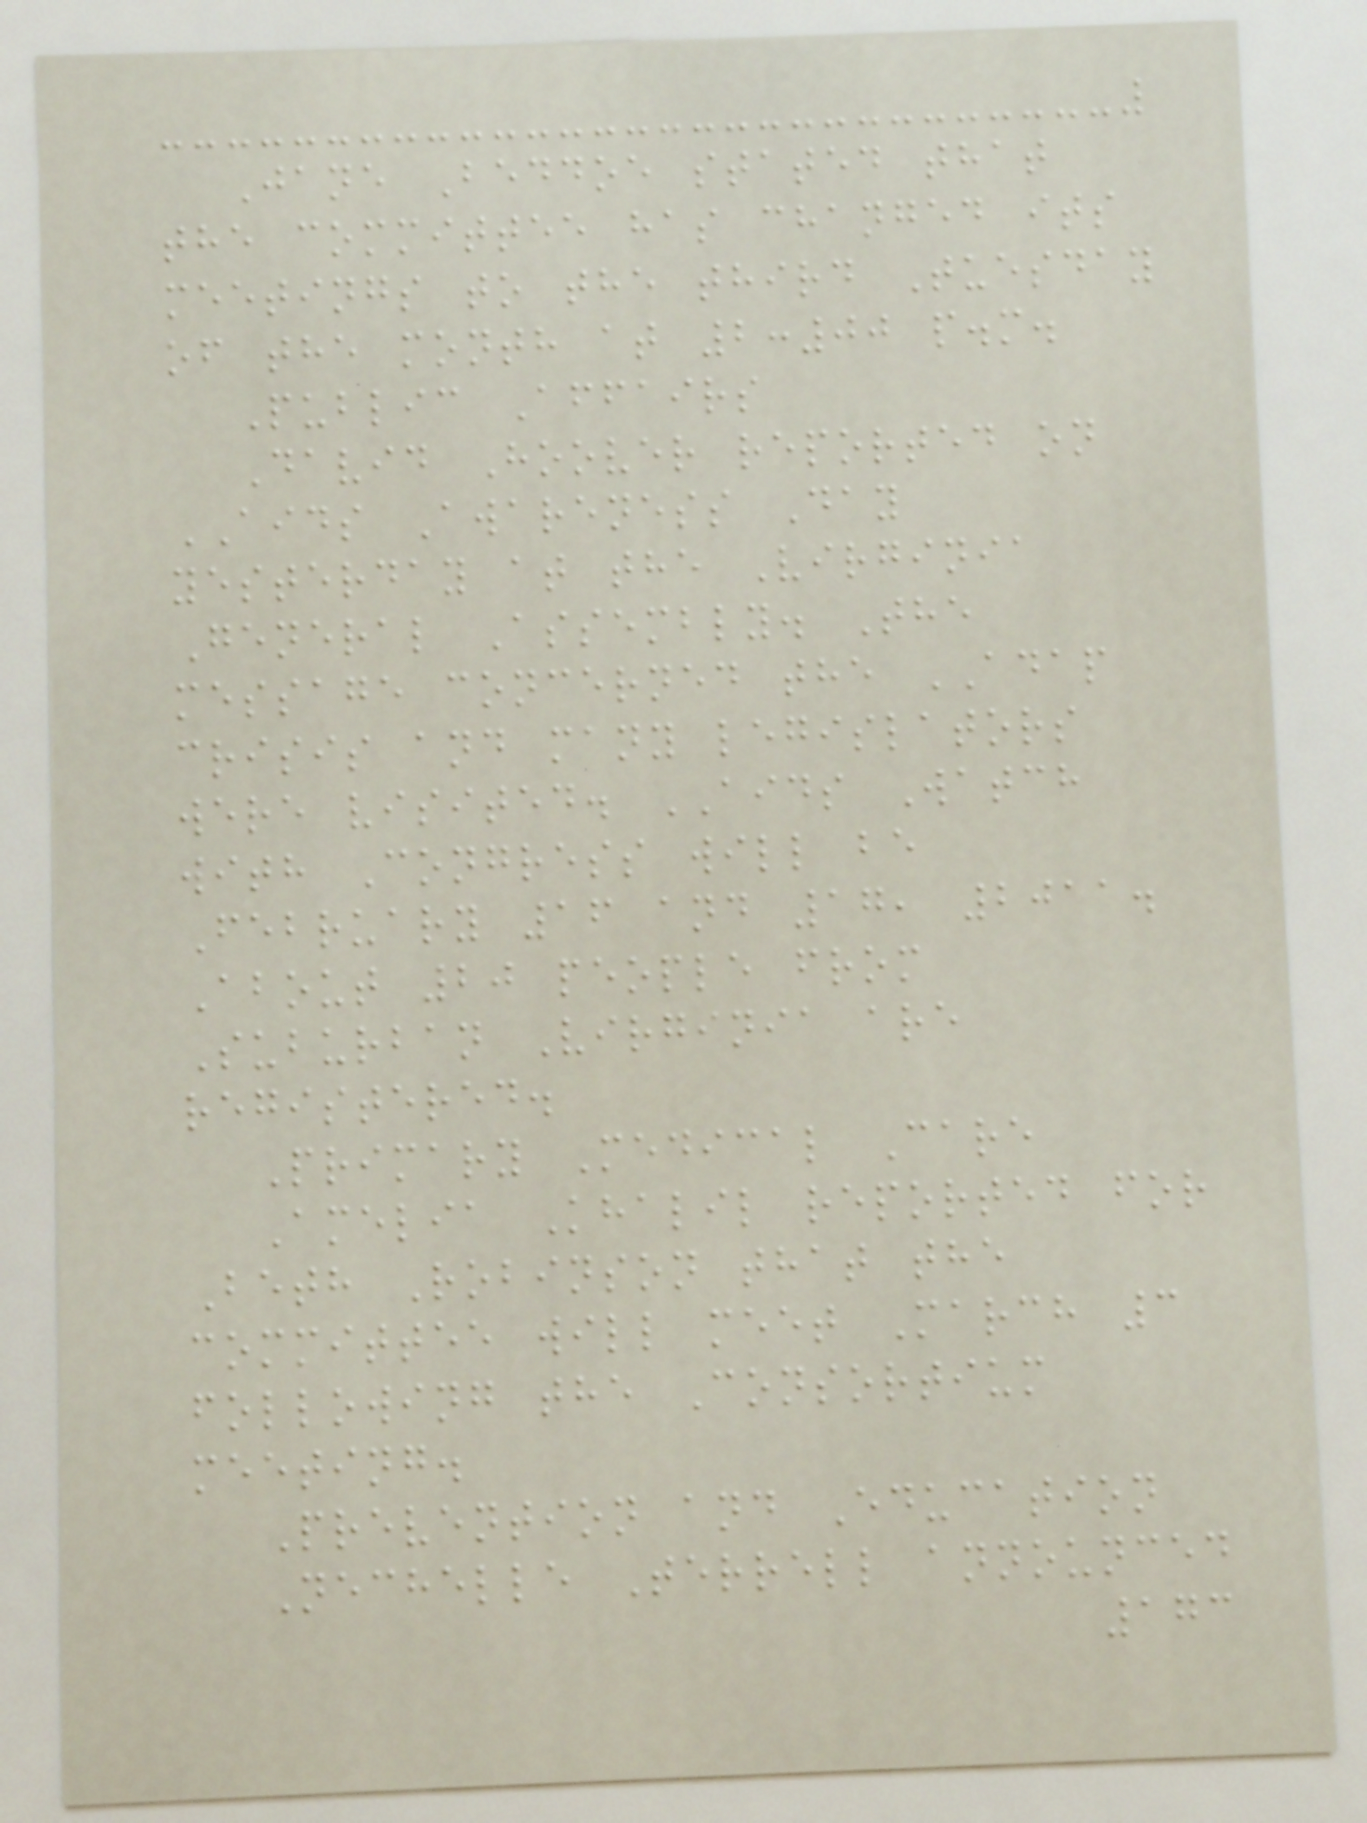Jane Beddoe stated that
the committee has changed its
meetings to the third Tuesday
of the month at 2:00 p.m.
Public Affairs
David Hoover reported on
AIDS Awareness Day
yesterday at the Virginia
General Assembly. The
message concerned the ADAP
crisis and many legislators
were visited. AIDS Watch
with Congress will be
February 16 and 17, 2011.
About 20 people from
Suburban Virginia are
registered.
Primary Medical Care
Amelia Khalil reported for
Beth Robinson that the
committee will meet March 3
following the Consortium
meeting.
Prevention and Education
Nechelle Terrell announced
173
